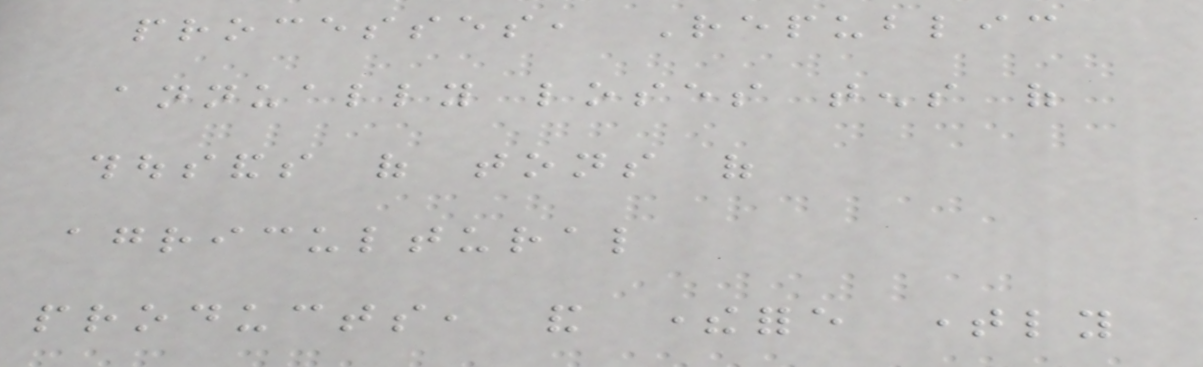processes, Republic
annually loses tens of
thousands of tons of
agricultural
products, and therefore timely
